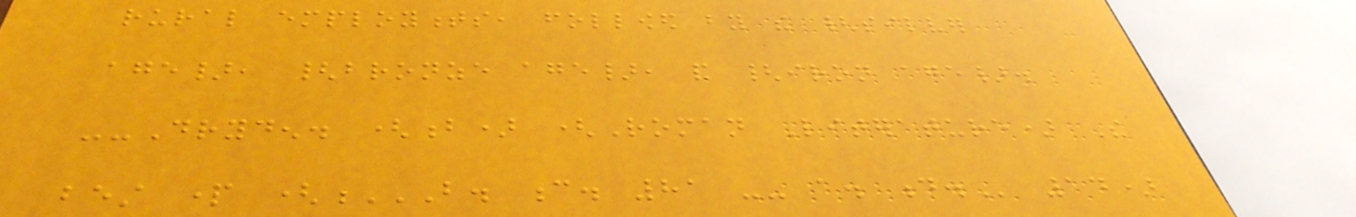rural employments, followed by the {silver
age}, {bronze age}, and {iron age}.
--Dryden. (b) (Roman Literature) The
best part (B. C. 81 -- A. D. 14)
